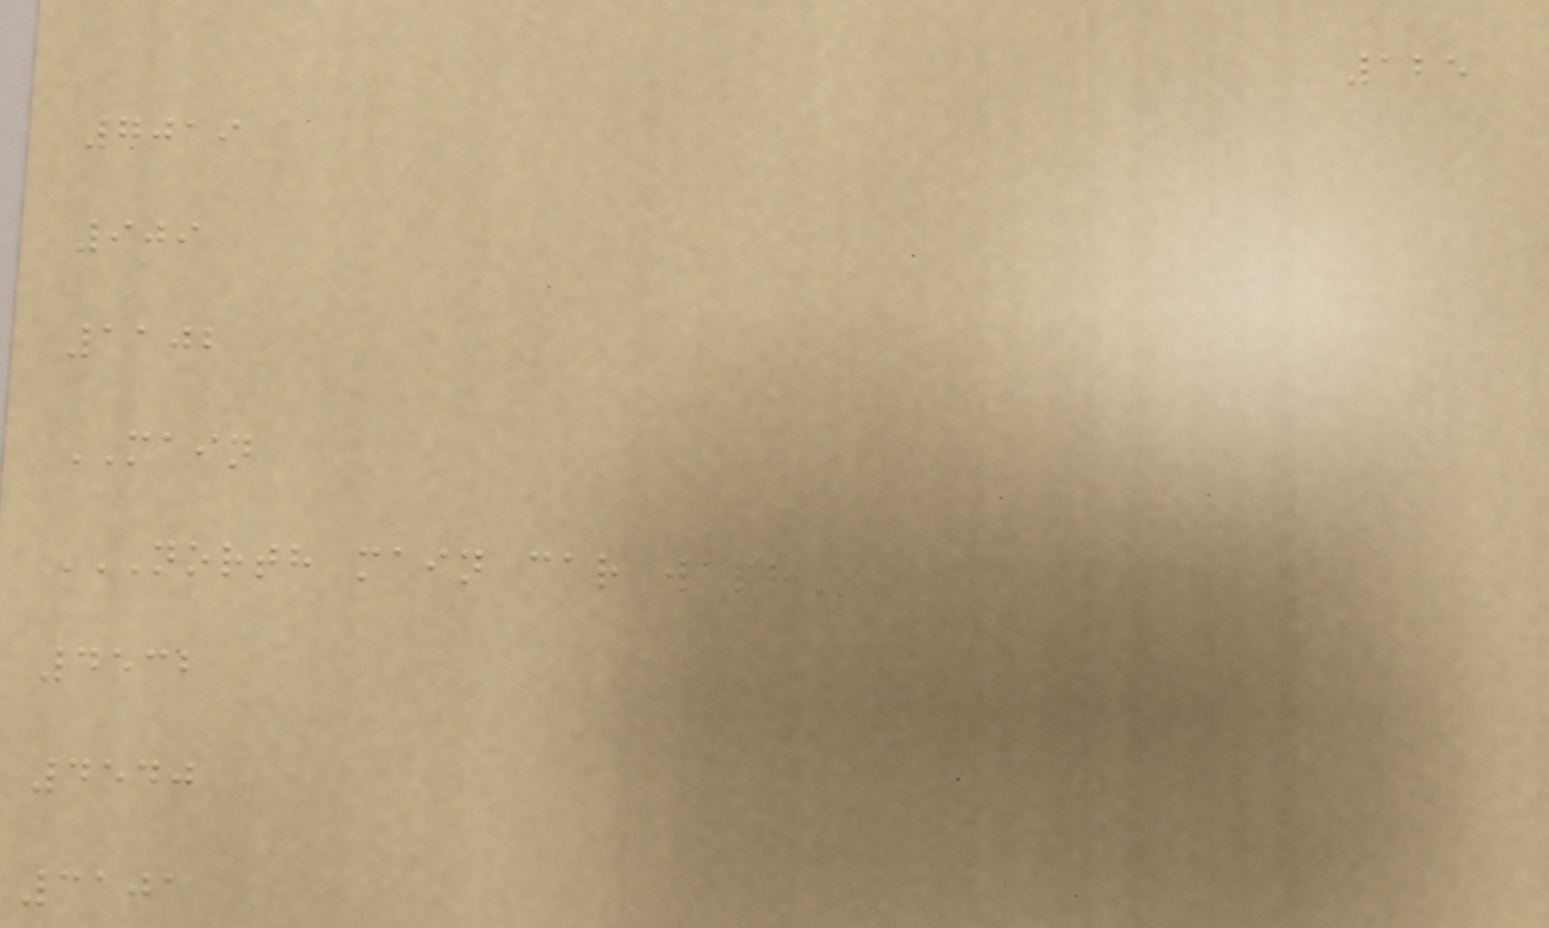125
7019
909
1102
MAIN
NORTH MAIN CAR WASH
4532
4540
3101
